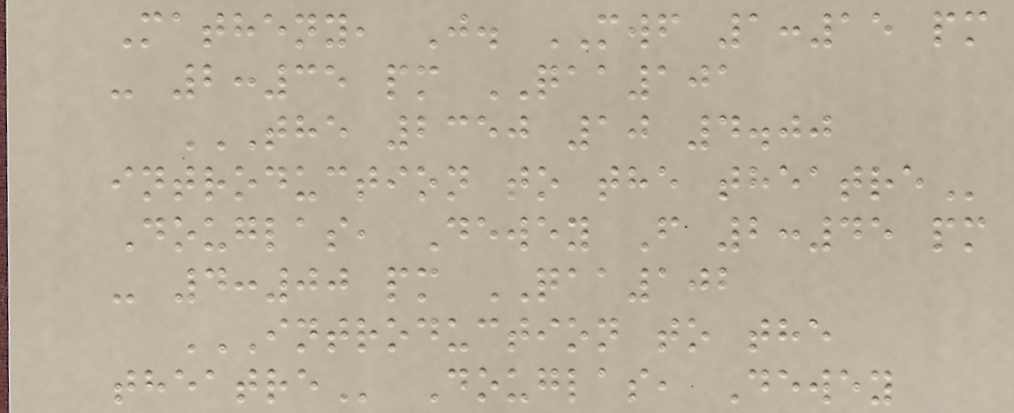Matheny, J. MWF 1:15 pm
- 2:35 pm QAA101
THE 2350 10 4.00
INTRODUCTION TO THE THEATRE
Douglas, Dewey F 2:45 pm
- 4:00 pm QAA102
INTRODUCTION TO THE
THEATRE Douglas, Dewey
